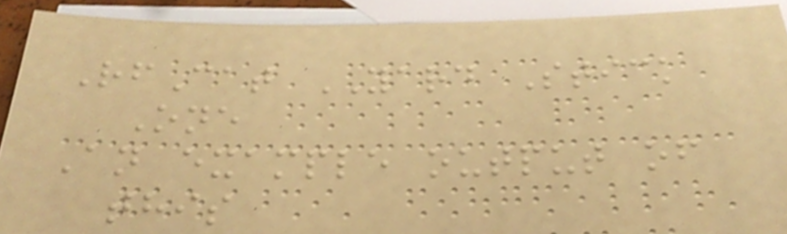RfCat YARD Stick
One
An example output of
this
